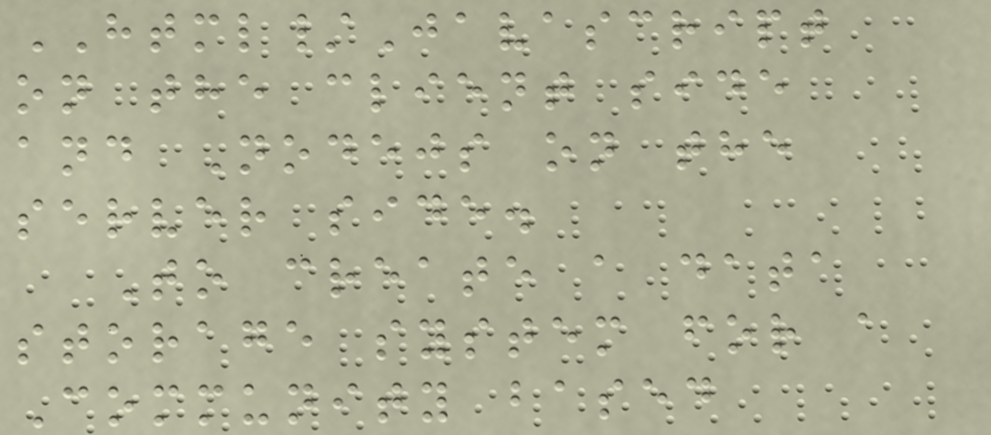HTML/Javascript
on the client side
and Nodejs on the
server side.
To create a data
storage system for a
Community based
